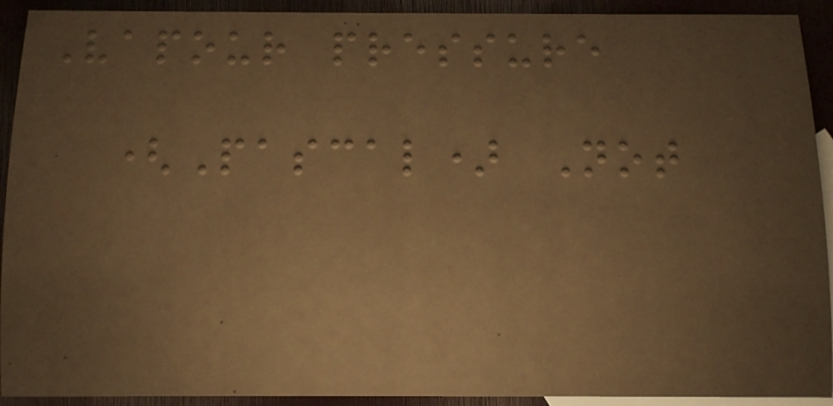Vapour pressure
(Pascal) Not
